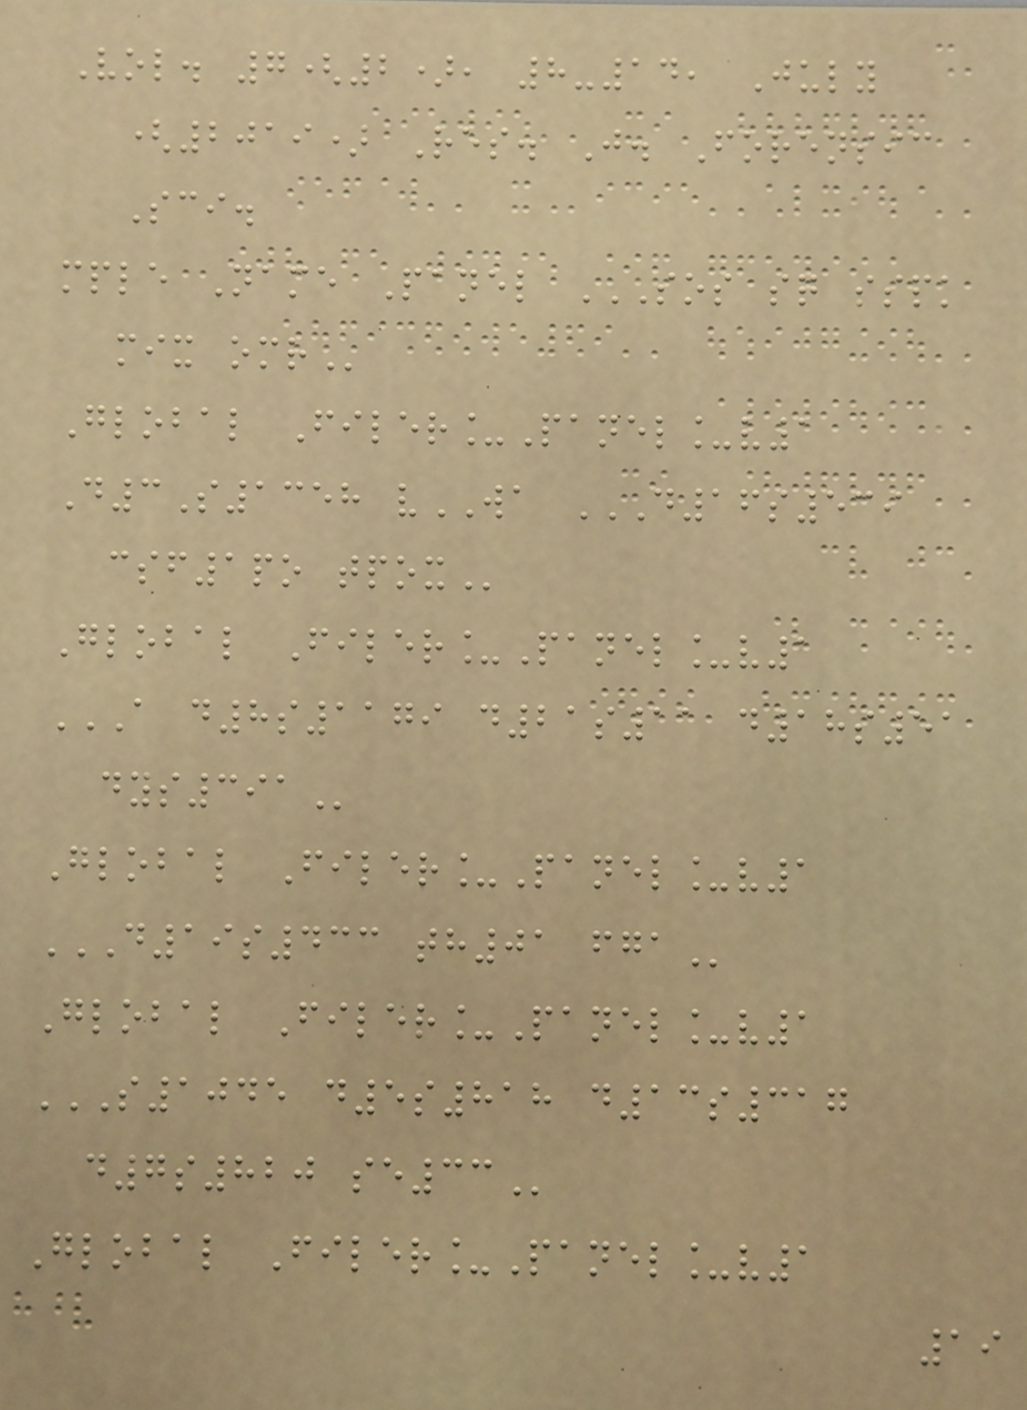Vol. 7(2), 8-14, July
(2019) Res. J. Forensic
Sci.
mple Name Panel SOS SQ SSPK
MIX OMR
Global Filer_Panel_v1
D3S1358 vWA D16S539
CSF1PO TPOX
Global Filer_Panel_v1
A D8S1179 D21S11 D18S51
DYS391
Global Filer_Panel_v1
D19S433 TH01 FGA
Global Filer_Panel_v1
S1045 D5S818 D13S317
D7S820 SE33
Global Filer_Panel_v1
19
